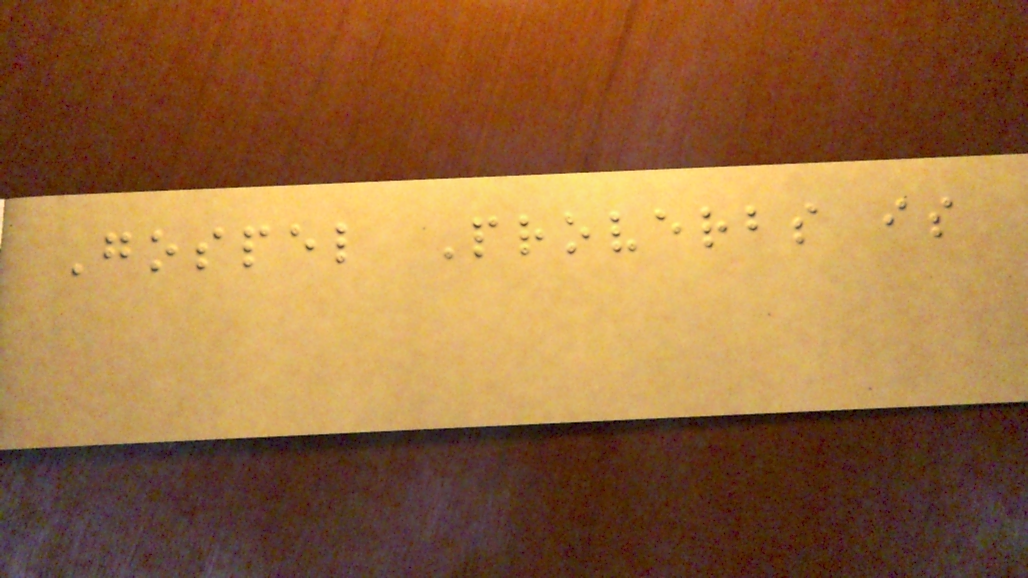Gospel Proverbs is
